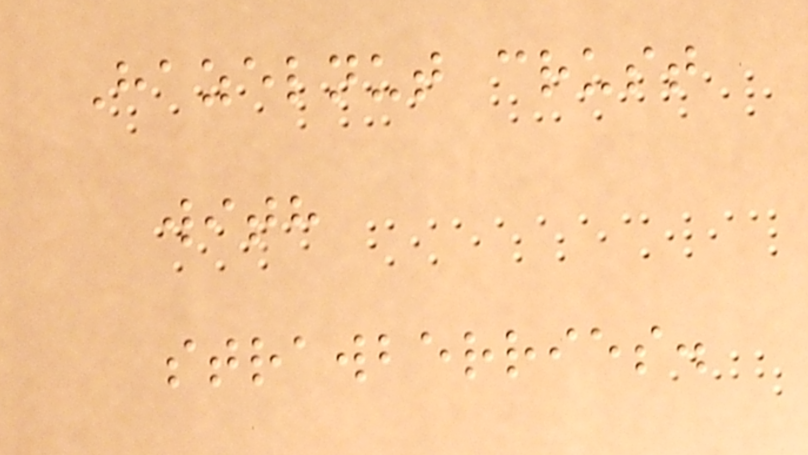Hazelnut crust
with
strawberries.
